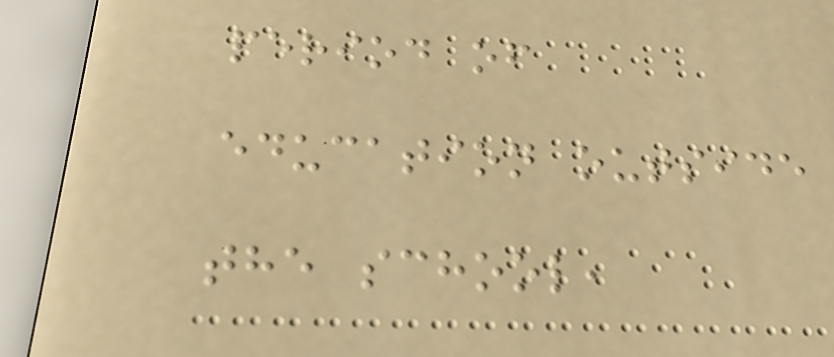period of
education outside
the school,
